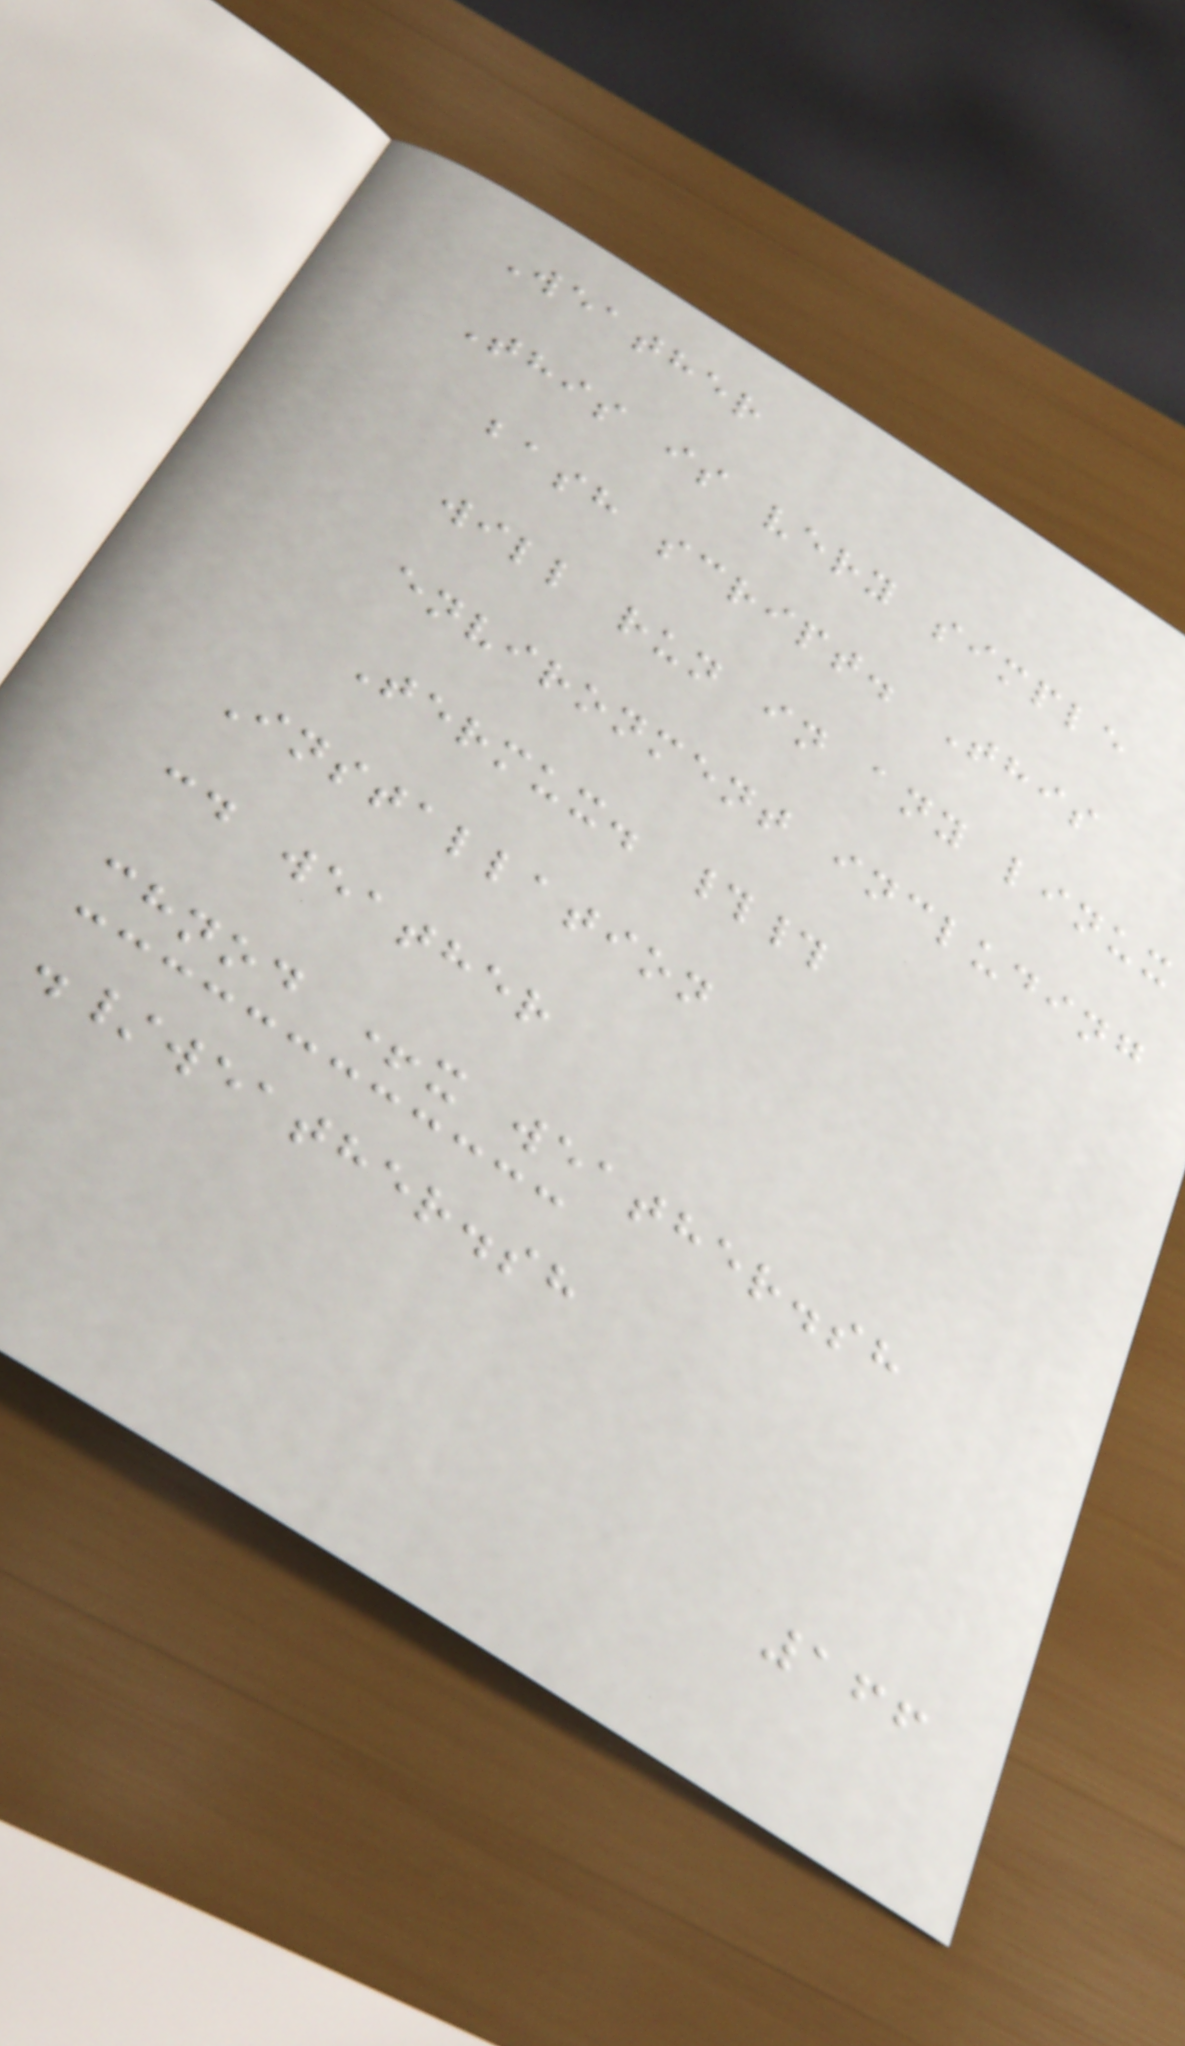Weather
This is very simple
bash script. This
will run in any linux
environment including
Termux. ##
Installation
cd weather
chnod +x weather.sh
./weather.sh
166
